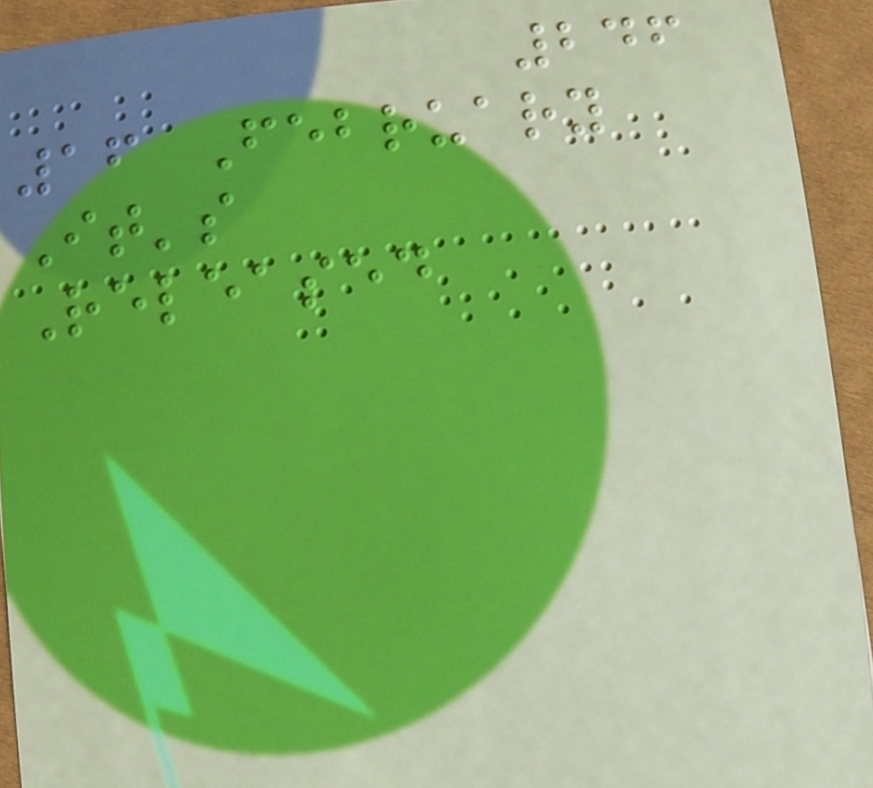246
16 February
It's
Released
